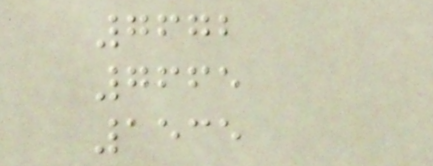7672
7665
1535
